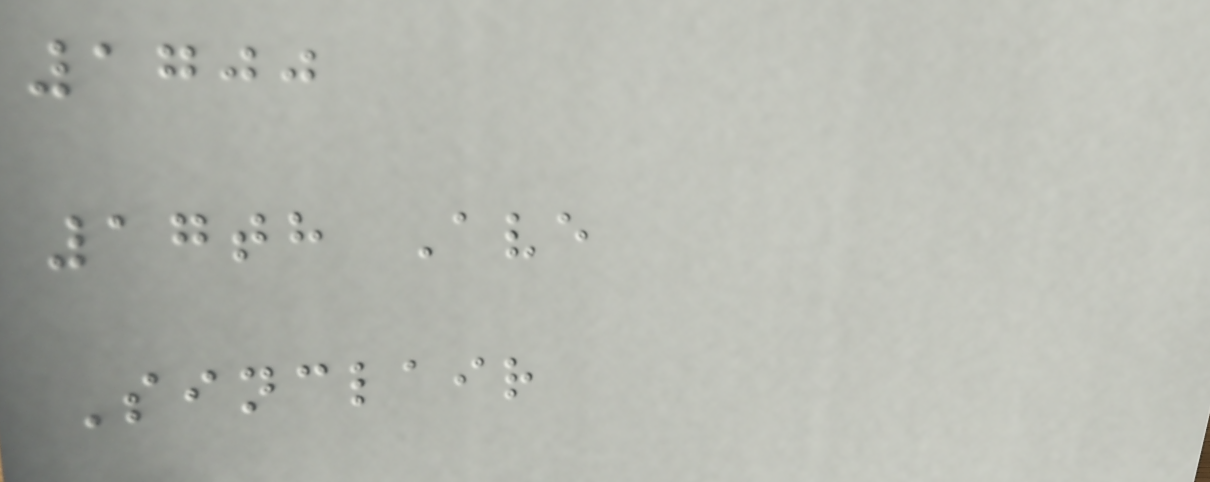1700
17th Ave
Sinclair
